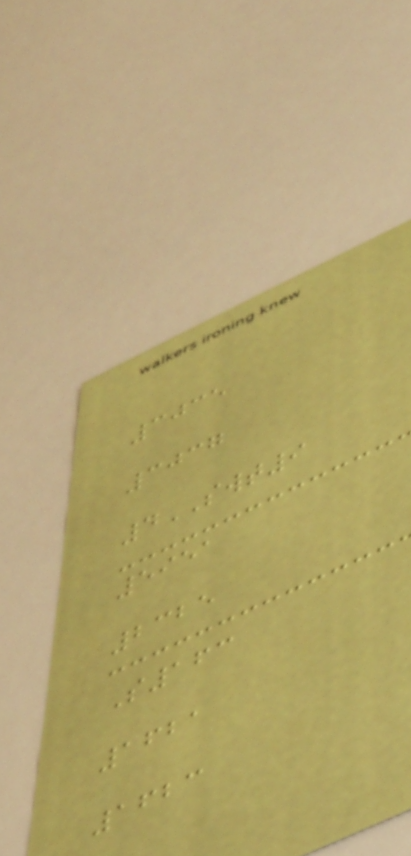3035
3037
4SWT9
5951
2325
S163
1621
1623
